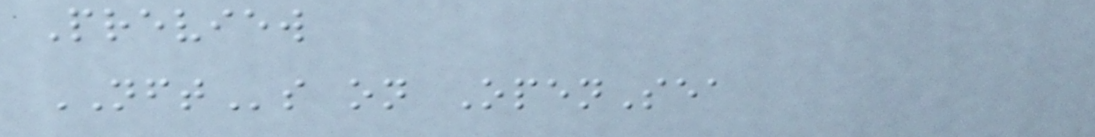Preview
NFTs on OpenSea
